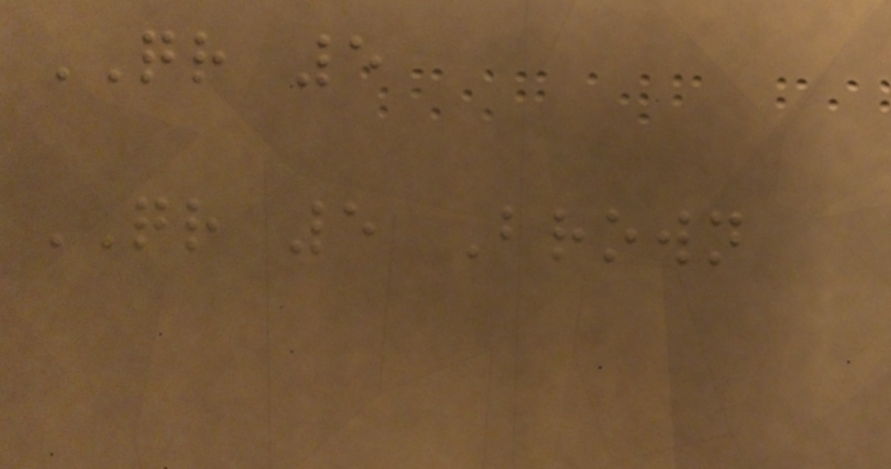QR 5
QR 5 Brown
